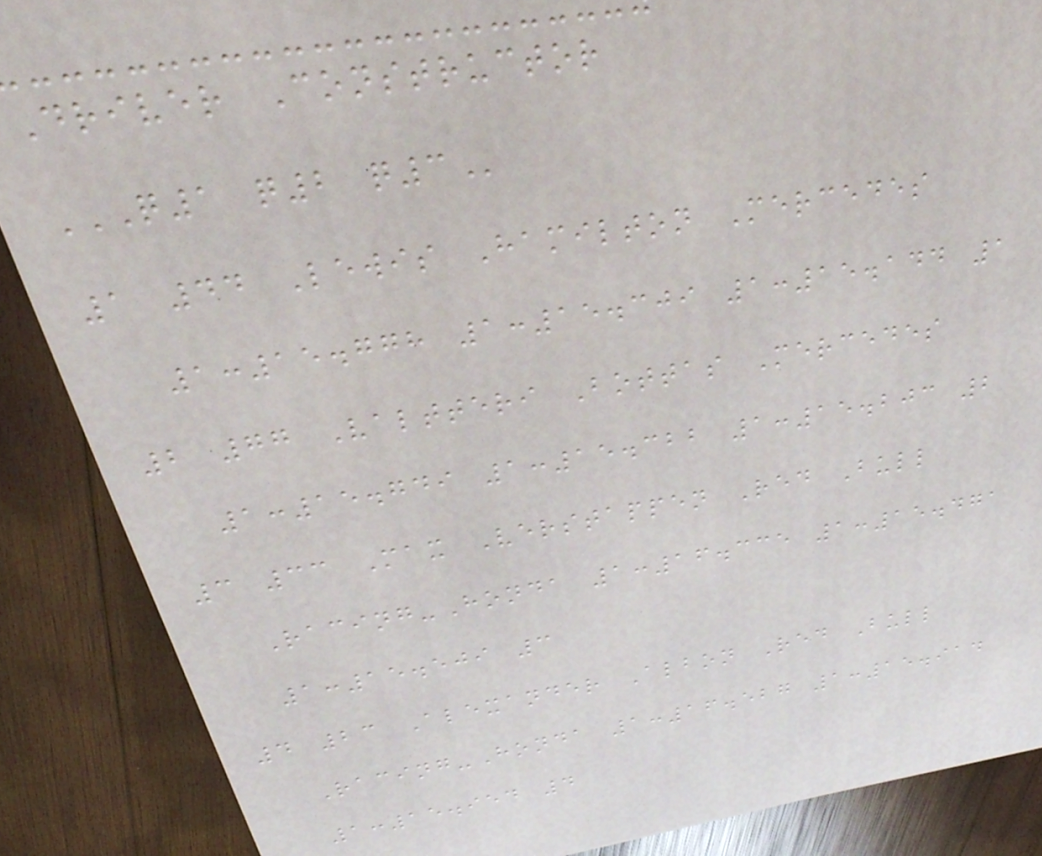Driver Constructor
Q1 Q2 Q3
1 44 Lewis Hamilton Mercedes
1:15.778 1:15.309 1:15.144 1
2 77 Valtteri Bottas Mercedes
1:15.749 1:15.322 1:15.203 2
3 33 Max Verstappen Red Bull
Racing-Honda 1:16.335 1:15.471
1:15.509 3
4 23 Alexander Albon Red Bull
Racing-Honda 1:16.527 1:15.914
1:15.954 4
